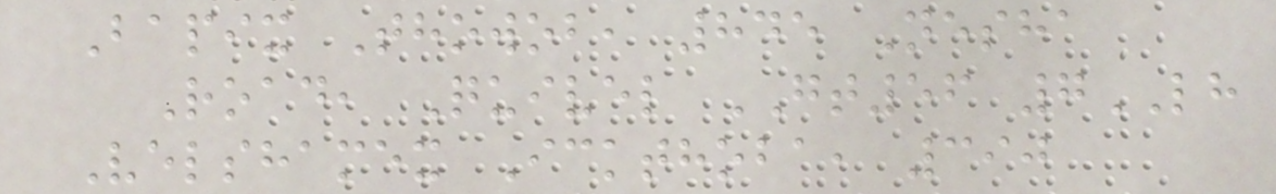Bapix Thowob, 845 Nesha
Road, Quivel GT56 7LH
Velshamex Ickthoba, 390
